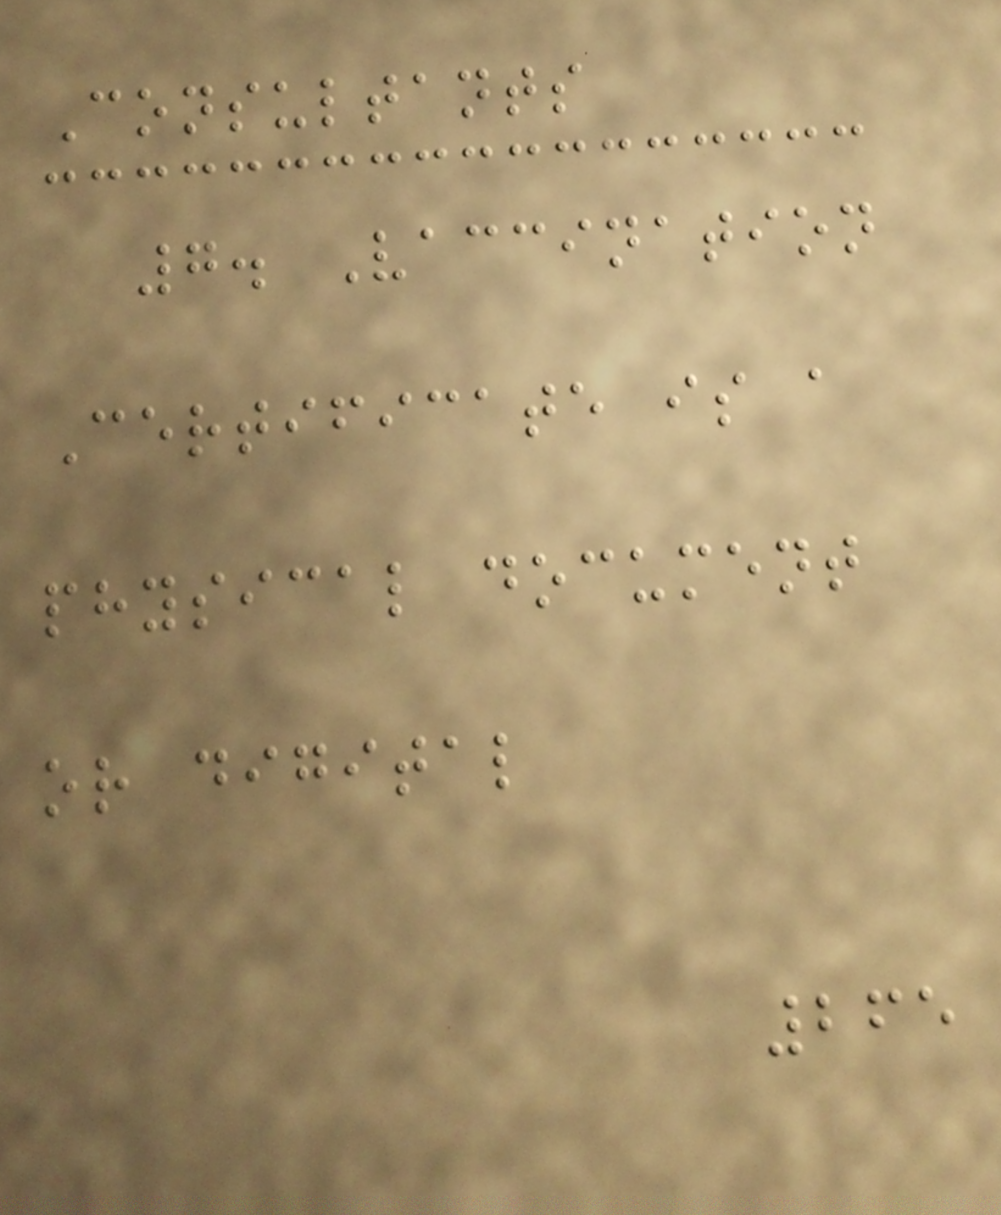Consultants
7. Vaccination
Certificate is a
physical document
or digital
265
